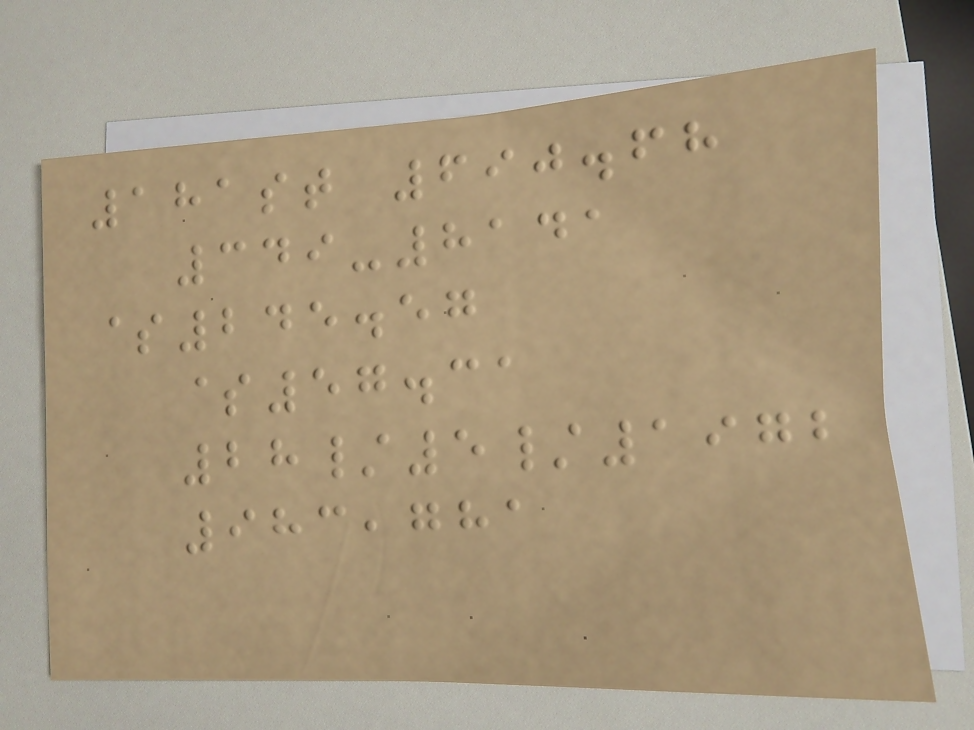181st 690.68
349-8141
$245.57
$57.31
28/5/1972
983,781
